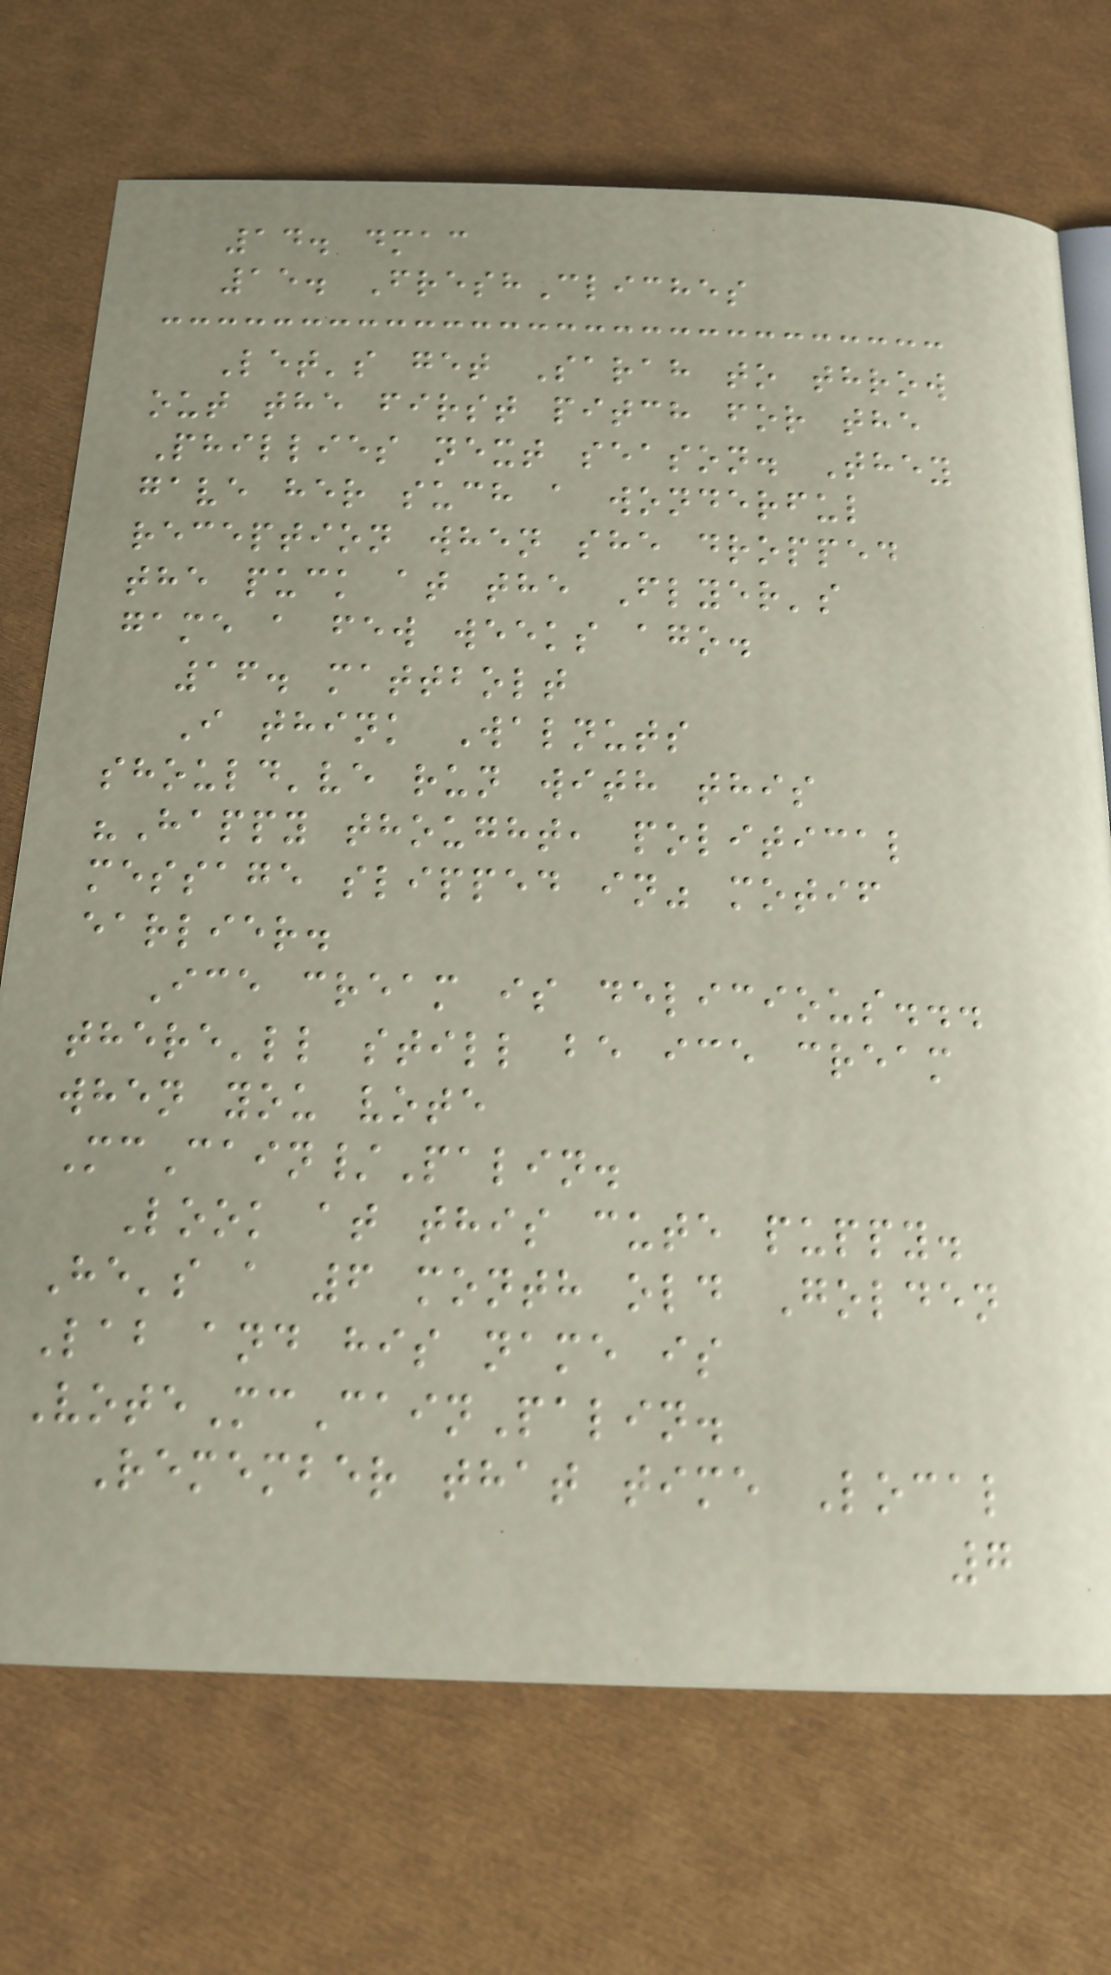14. dmac
15. FreshCliches
Let's get Sarah to throw
out the first pitch for the
Phillies next season. They
gave her such a wonderful
reception when she dropped
the puck at the Flyer's
game a few weeks ago.
16. mattbolt
I think Walnuts
should've run with this
"Happy thought, political
message slipped in" motif
earlier.
Ice cream is delicious...
there'll still be ice cream
when you vote
McCain/Palin.
Look at this cute puppy.
He's a 6 month old Golden
Lab and his name is
VoteMcCainPalin.
Remember that time Local
7
